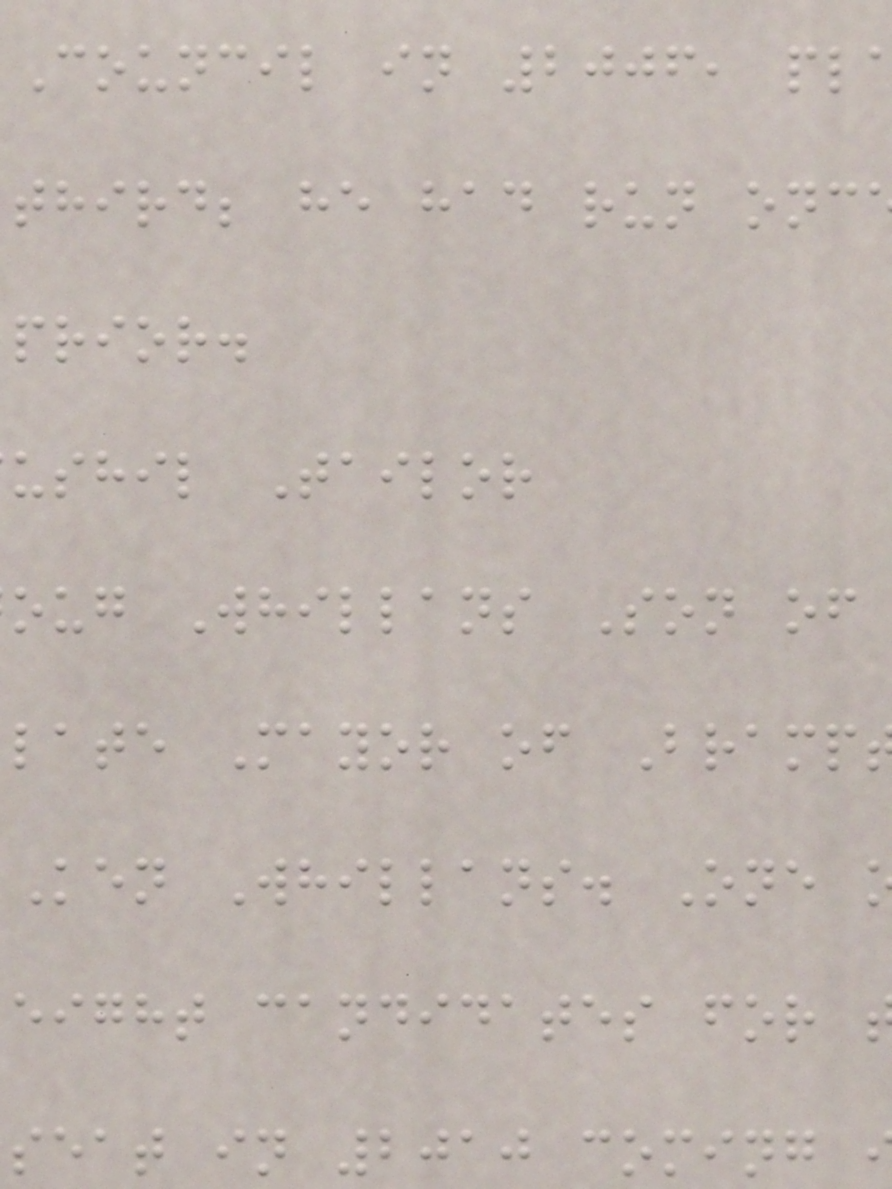Council in 2006, pl
third; he had run onc
prior.
ushil Tailor
oug Whillans Son of
late Mayor of Bramp
Ken Whillans. One
eight candidates for
seat in 2010 coming
